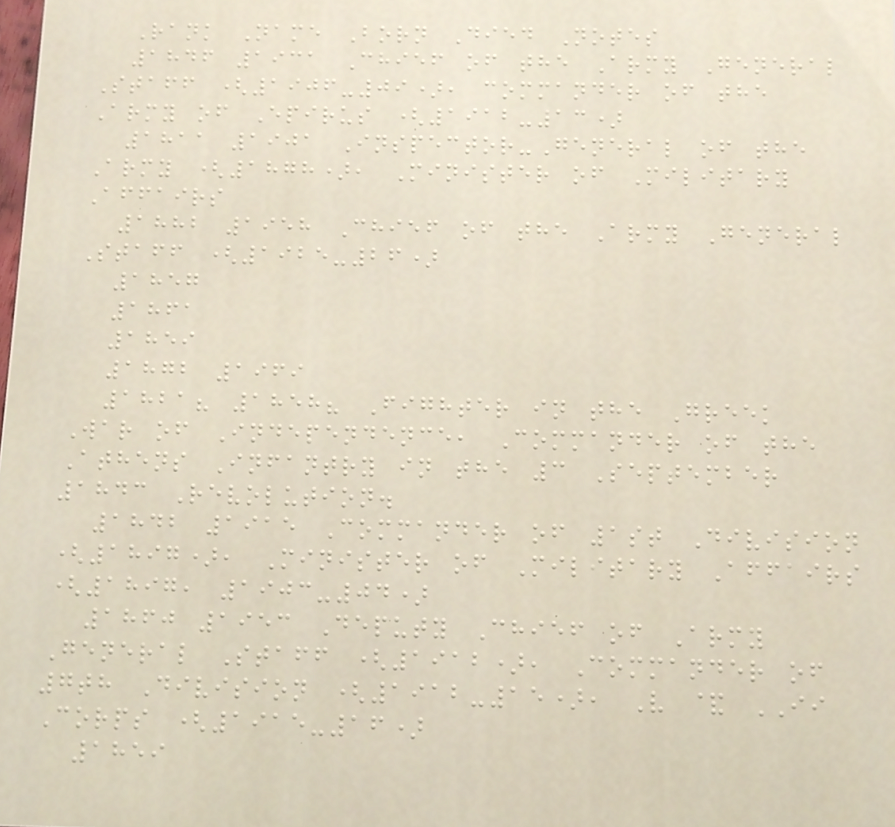Rank Name Born Died Notes
1846 1931 Chief of the Army General
Staff (1906-09), commander of the
Army of Epirus (1912-13)
1811 1901 Inspector-General of the
Army (1878), Minister of Military
Affairs
1882 1958 Chief of the Army General
Staff (1925-26)
1857
1861
1859
1872 1969
1821? 1858? Fighter in the Greek
War of Independence, Commander of the
Athens Infantry in the 3 September
1843 Revolution.
1842 1915 Commander of 1st Division
(1897), Minister of Military Affairs
(1897, 1903-04)
1860 1953 Deputy Chief of Army
General Staff (1912), Commander of
7th Division (1912-15), V & II
Corps (1915-16)
1859
